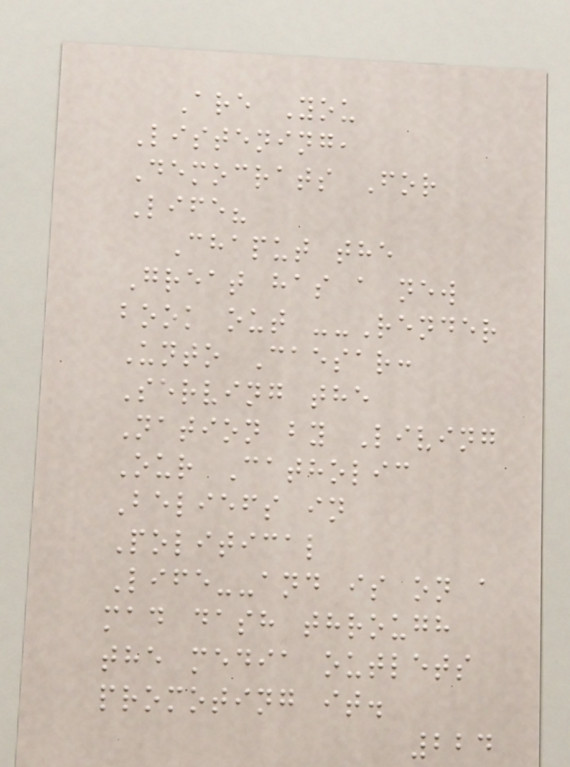Are You
Listening,
Democrats For
Life?
Chaput the
Great has a new
book out --Render
Unto Caesar:
Serving the
Nation by Living
Our Catholic
Beliefs in
Political
Life--and is on a
mad dash through
the media outlets
promoting it.
224
